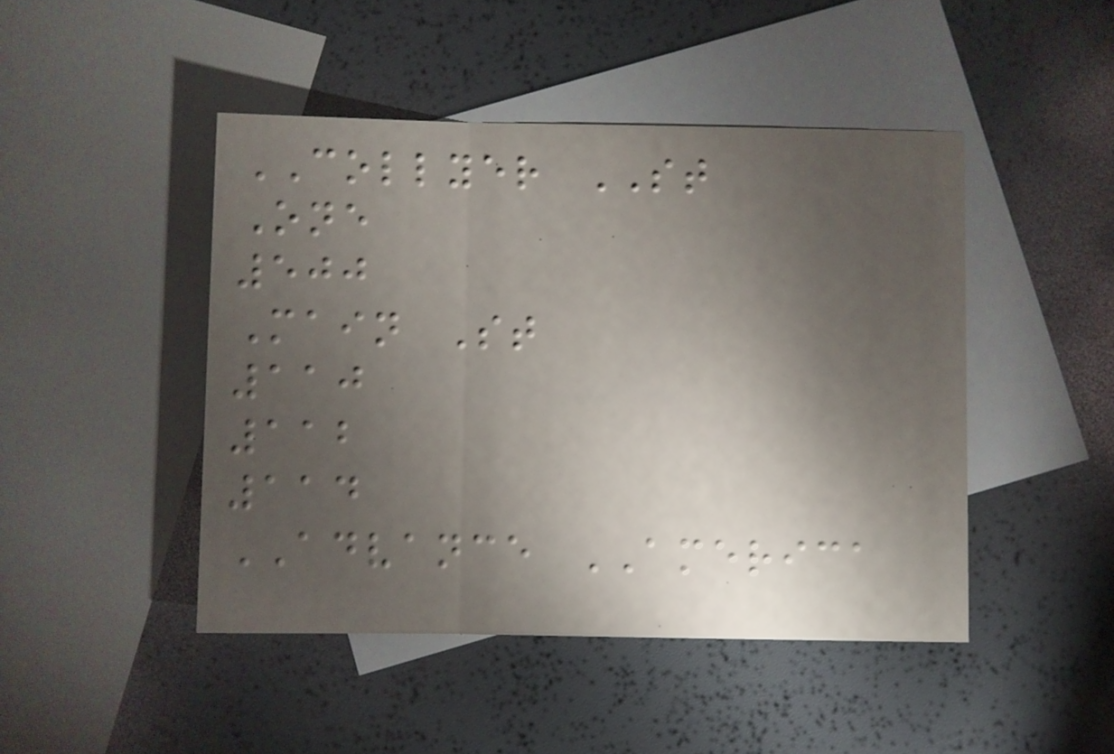COLLYER ST
One
500
Main St
110
112
114
ADVANCE AMERICA
